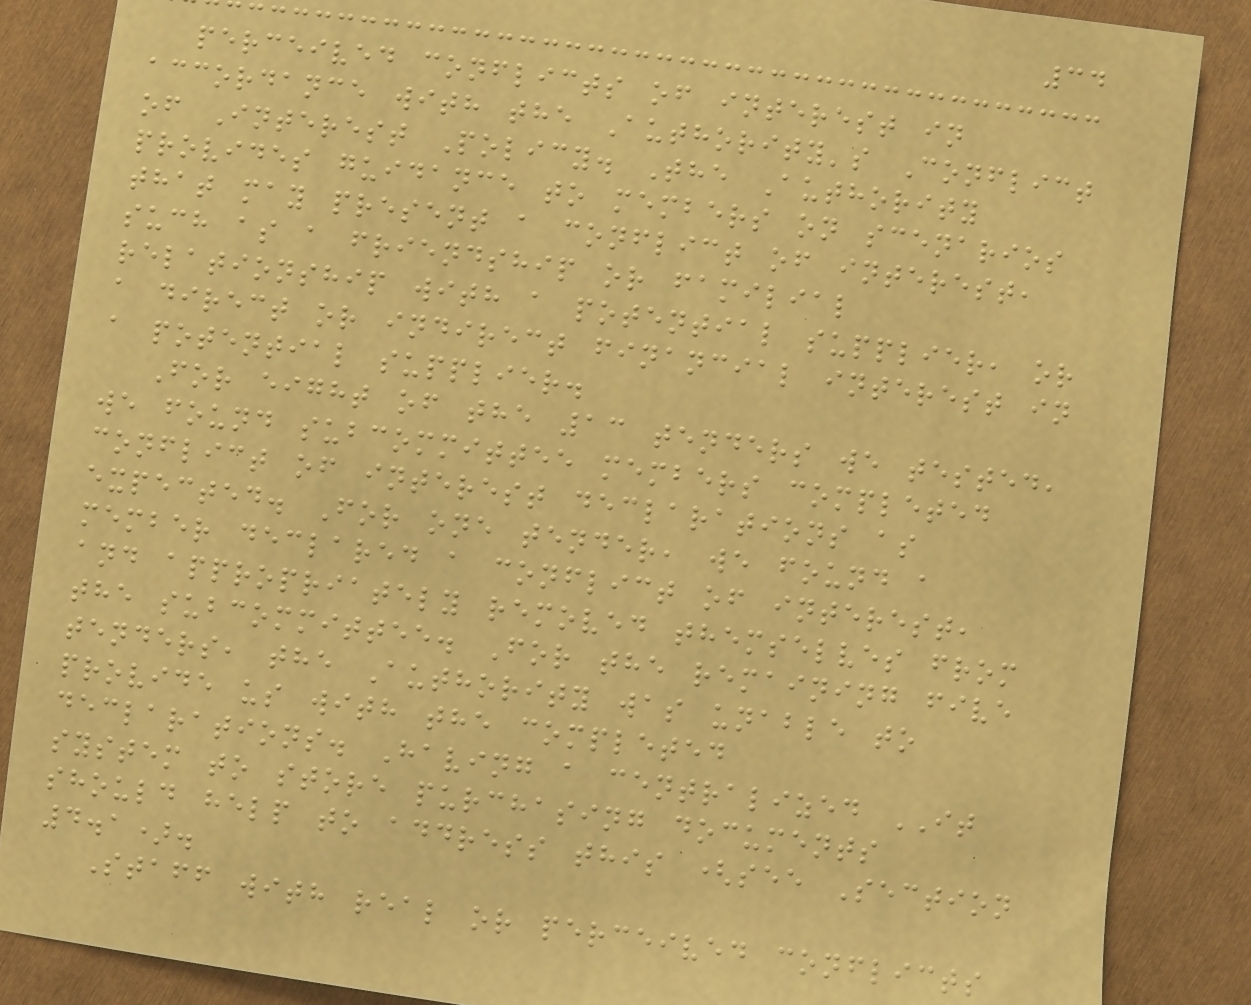34
perceived conflicts of interest in
accordance with the Authority's Conflict
of Interest Policy. The Authority
provides guidance to members on scenarios
that may present a conflict of interest,
such as a friendship or familial
relationship with a potential supplier, or
a direct or indirect financial interest in
a potential supplier.
For eight of the 13 tenders we tested,
we found subcommittee members completed
conflict of interest declarations as
expected. For one tender, we found a
member declared a conflict of interest,
and appropriately removed themselves from
the subcommittee. For the remaining five
tenders, the Authority was unable to
provide us with the completed
declarations. Having a centralized IT
system to store purchasing documents
should help to address this (see Section
4.1).
Staff with real or perceived conflicts
